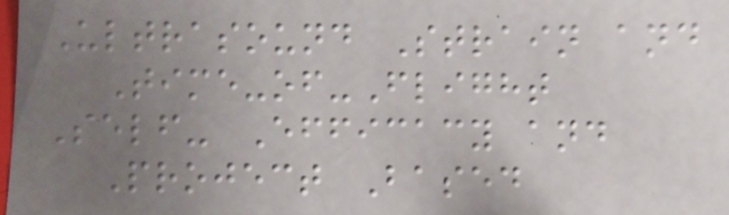Ultrasound Strain and
Time-of-Flight
Self- Efficacy and
Project Based
